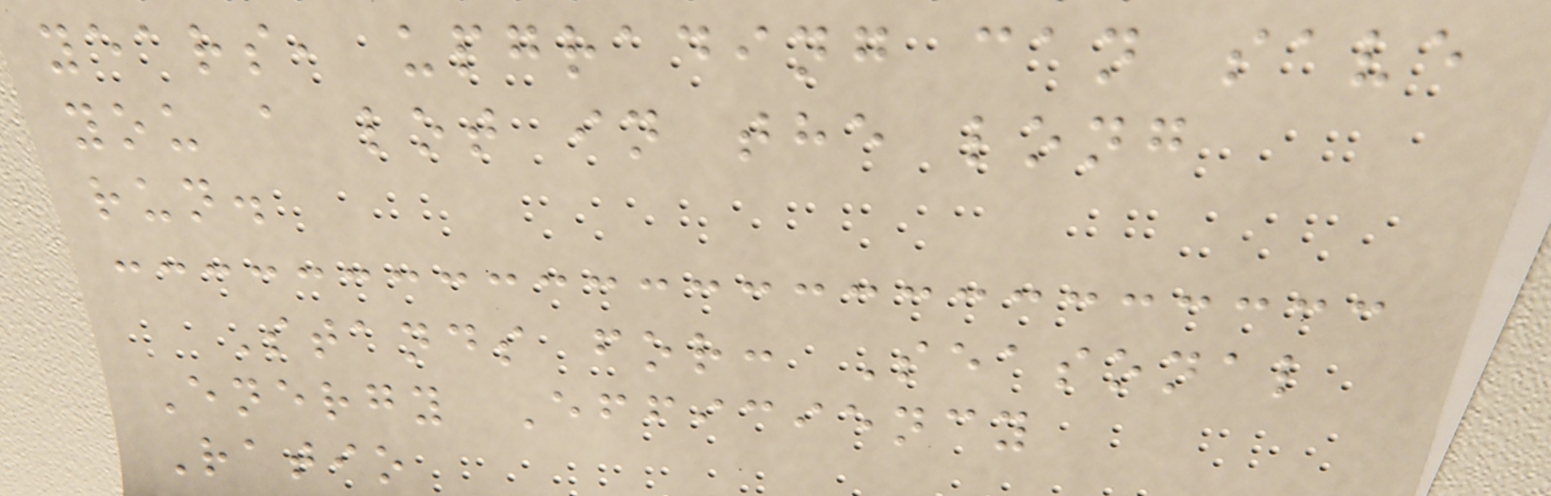years, upgrading can save
you a lot in the long
run.
Stands for: Seasonal
Energy Efficiency
Ratio
